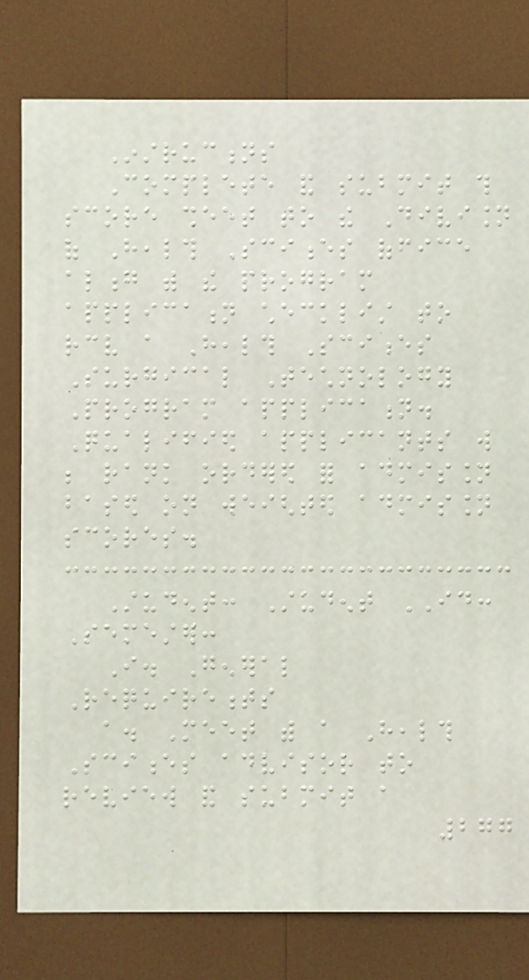Instructions
Complete and submit this
score sheet to the Division
of Health Sciences office
along with the program
application checklist to
receive a Health Sciences
Surgical Technology
Program application.
Qualified applicants will
be rank ordered for admission
based on weighted admission
scores.
Student: Student ID:
Semester:
I. General
Requirements
a. Meet with a Health
Sciences advisor to
review and submit a
277
